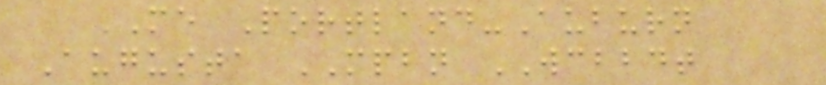ME Portland-Auburn
Augusta MPBN WCBBDT
